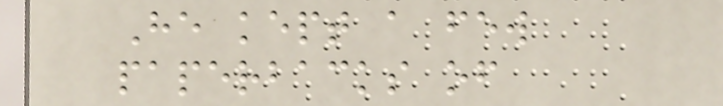He kept a few
paperbacks of
